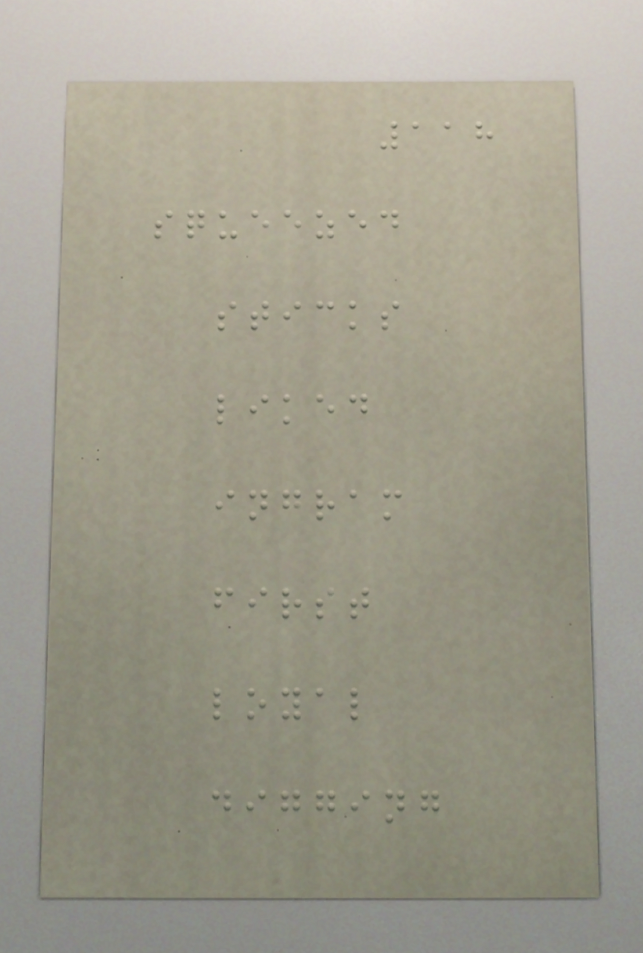118
squeezed
sticks
liked
ingram
first
loyal
digging
